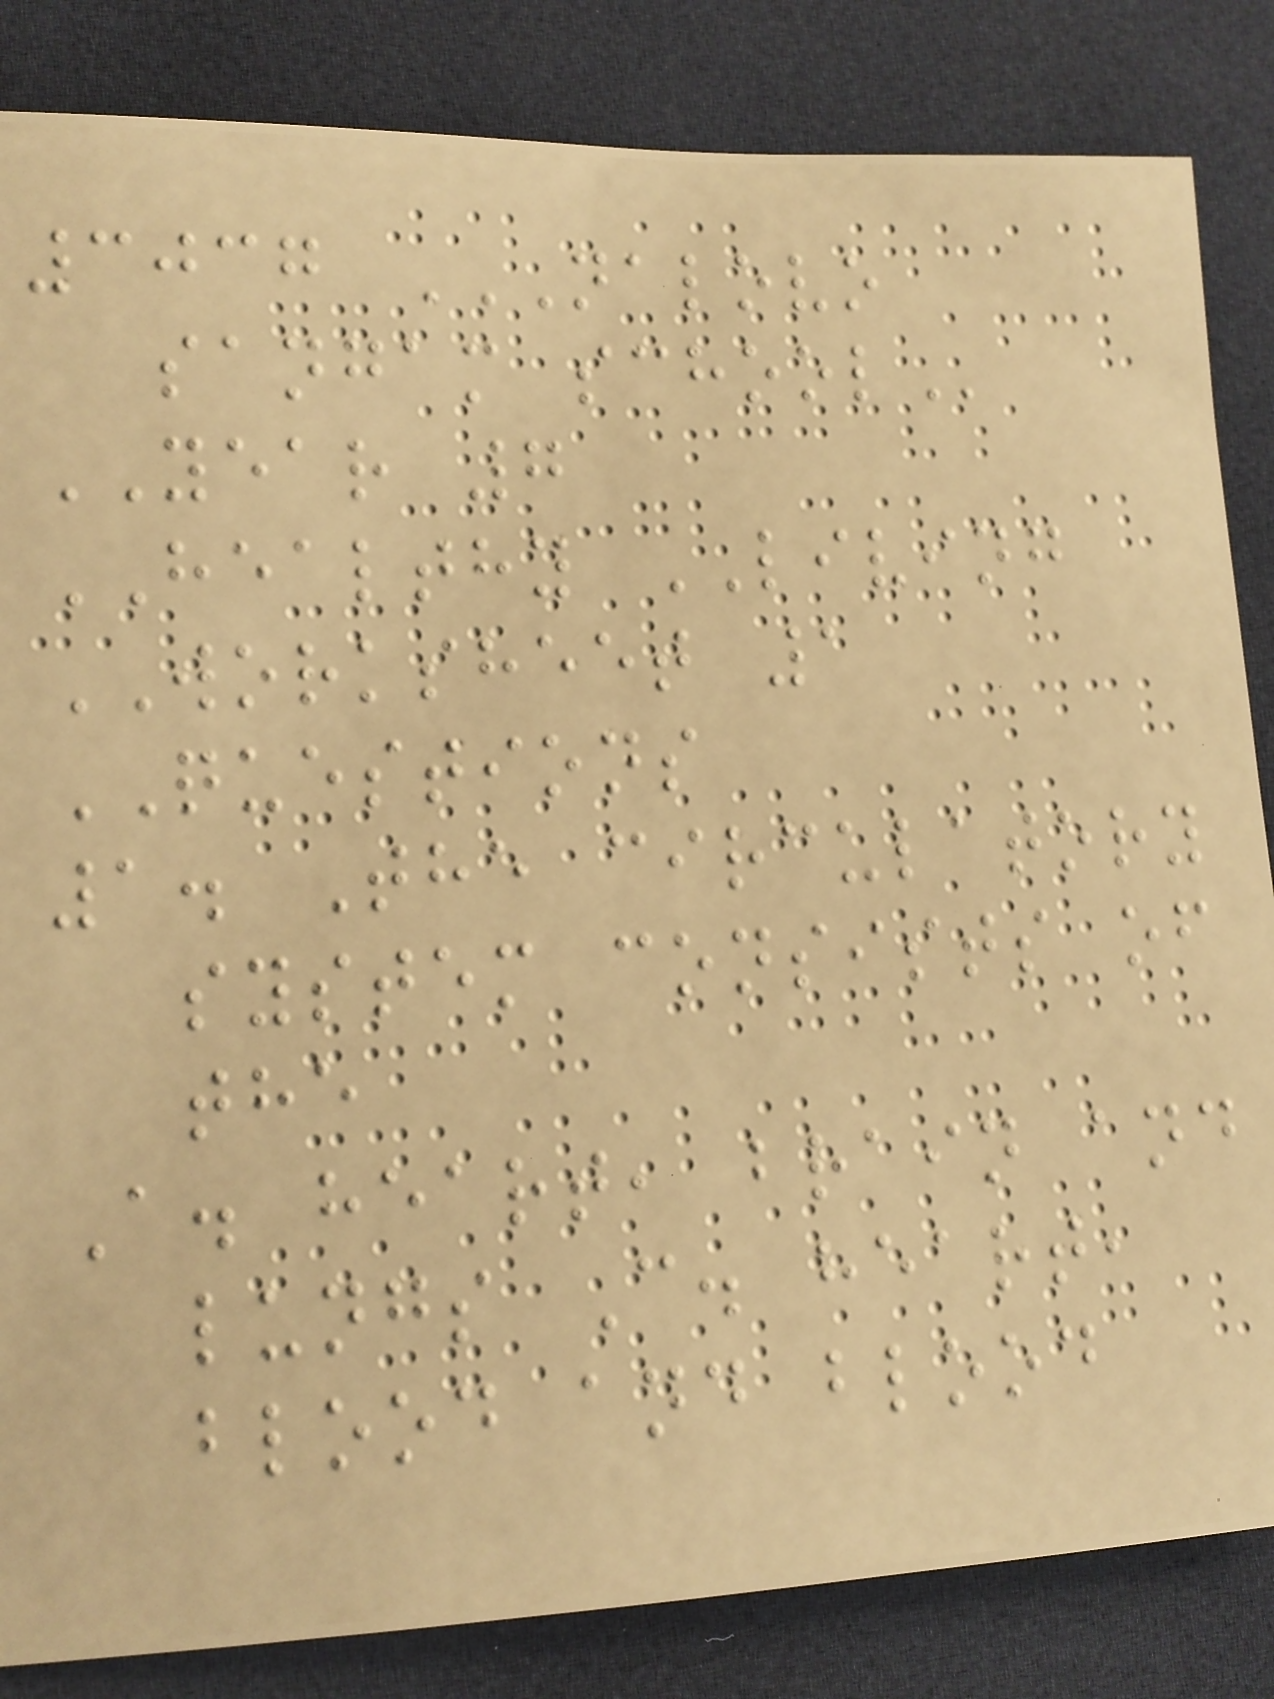3037 NALOVO
SANGAM SCHOOL
YEAR 7
HEALTHY LIVING
WORKSHEET 1
QUESTIONS
1. The circulatory
system consists of
the
A. heart, brain and
lungs C. heart,
blood and blood
